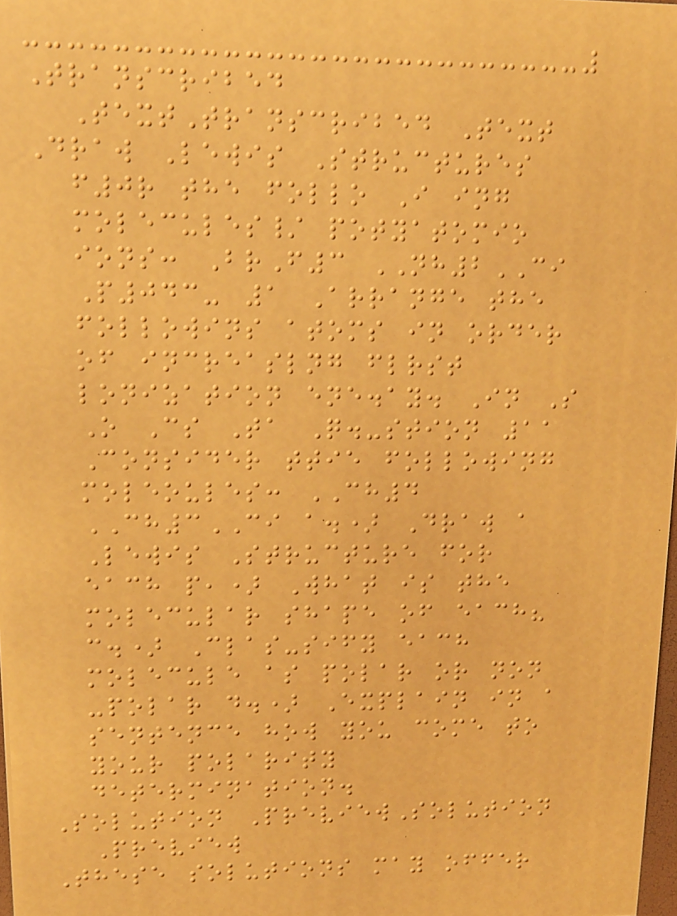Transcribed
TextTranscribed Text
Draw Lewis Structures
f0r the follo I ing
molecules/ potyatomio
ions: BrF3 NH2CI
P043- 1 Arrange the
followins atoms in order
of increaslng flrst
lonization ene.ay. In S
O Cs Ta Q.-stion 11
Consider ttie following
moleoules: CH4
CH3CI a.) Draw a
Lewis Structure for
each p,) What is the
molecular shape of each?
c.) Clas-sify each
molecule as polar or non
-polar d.) Explain in a
sentence how you come to
your polarity
determination.
Solution PreviewSolution
Preview
These solutions may offer
